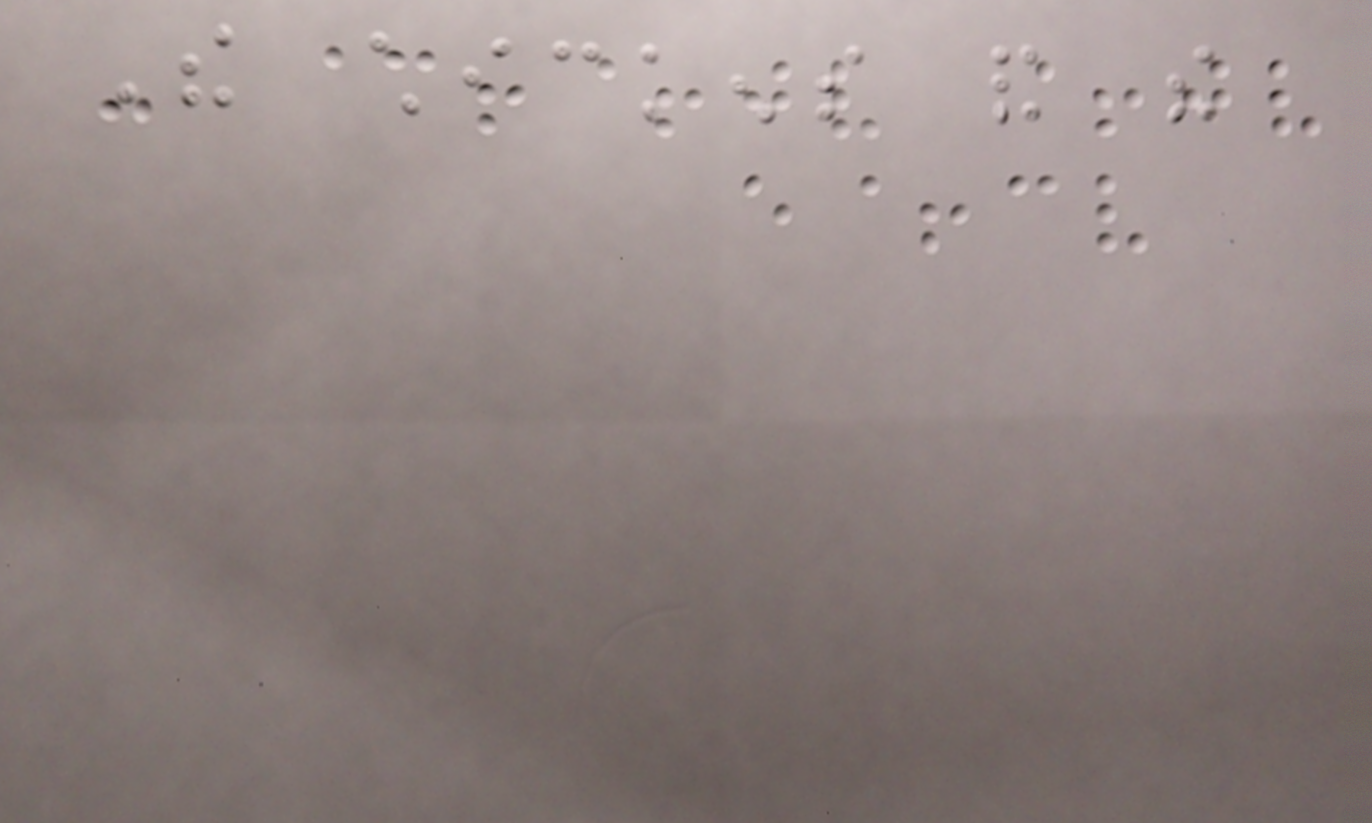The chickens and the
